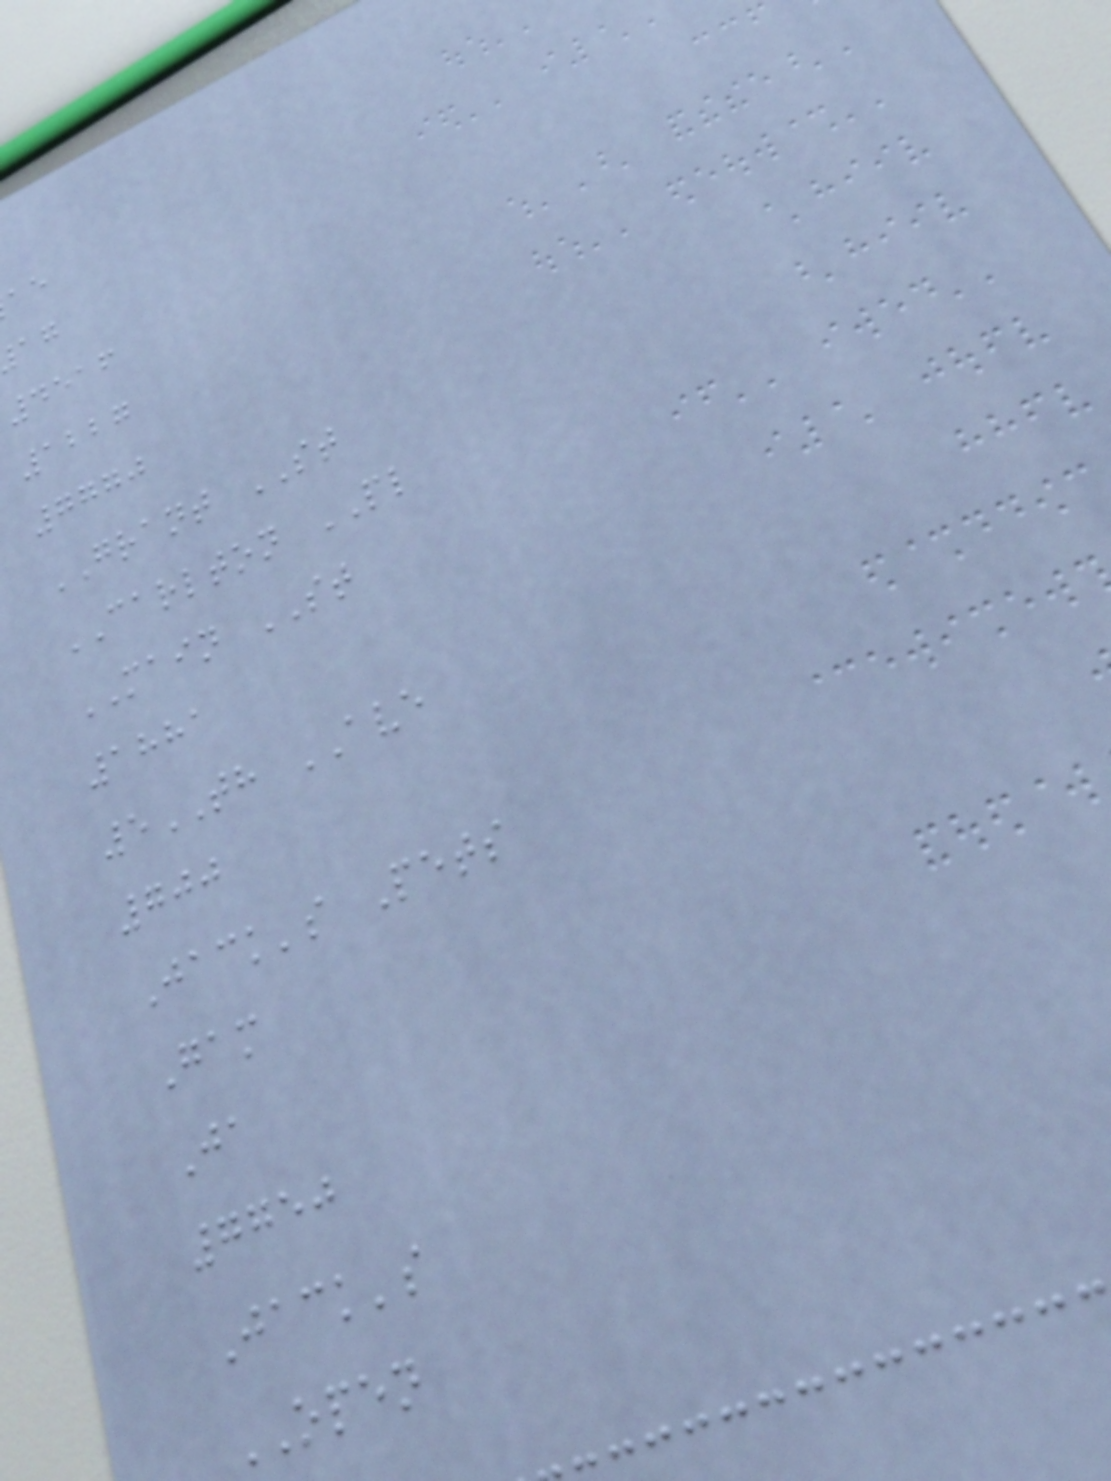4516
1227
7770
GRANT ST
CARLTON PL
MAIN ST
1881
5TH AVE
700
Jack's Pets
Gam
Ja
7750
Jack's
OPEN
